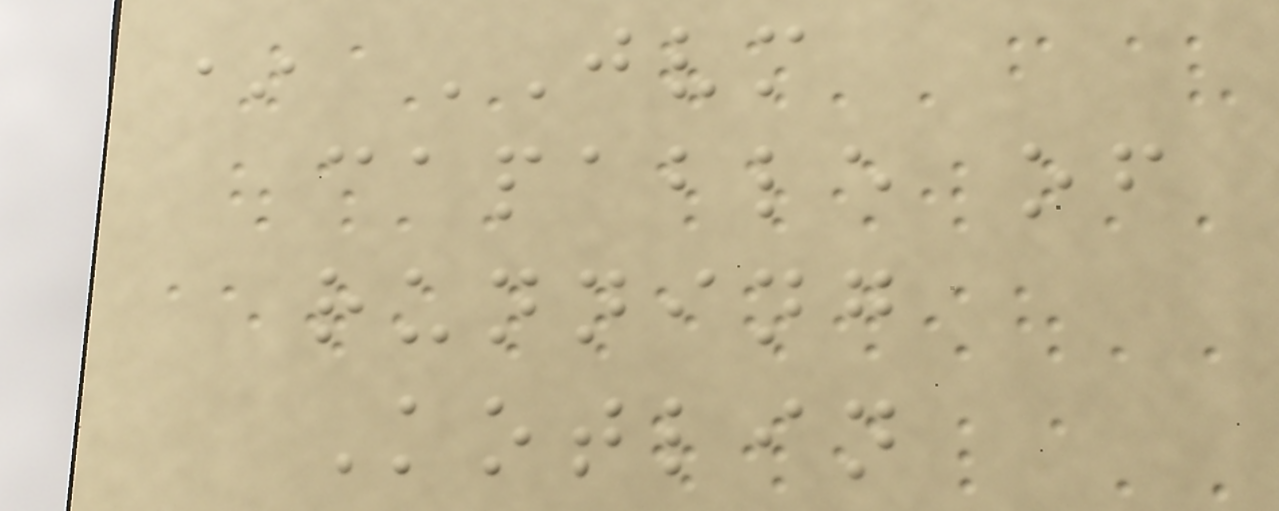* JVM
capable of
running
Kotlin
